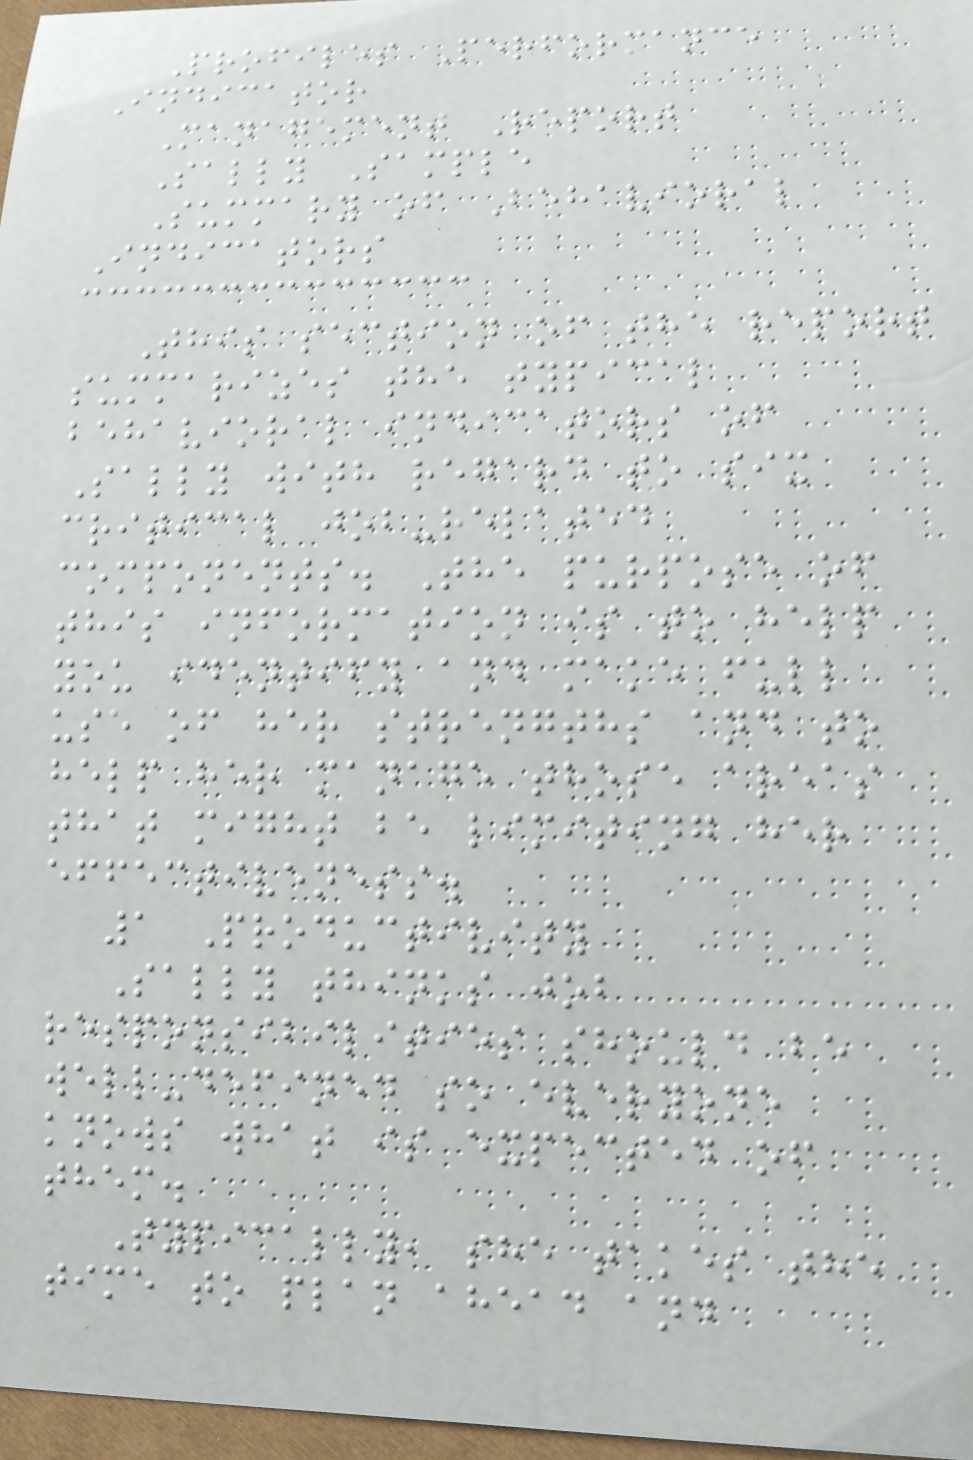Profiles Performance
Indicator
Management Report
Sally Sample
Summary of Behavioral
Indicators
This section of the report
summarizes the typical
behavioral indicators of
Sally with regard to six
critical job-related
components. The purpose of
this information is to help
you identify and make full
use of her strengths and to
help her manage those areas
that might be limiting her
effectiveness.
1 Productivity
Sally thinks job
responsibilities should be
well-defined so everyone
knows what is expected of
them.
Typically, she takes the
time to plan ahead and
